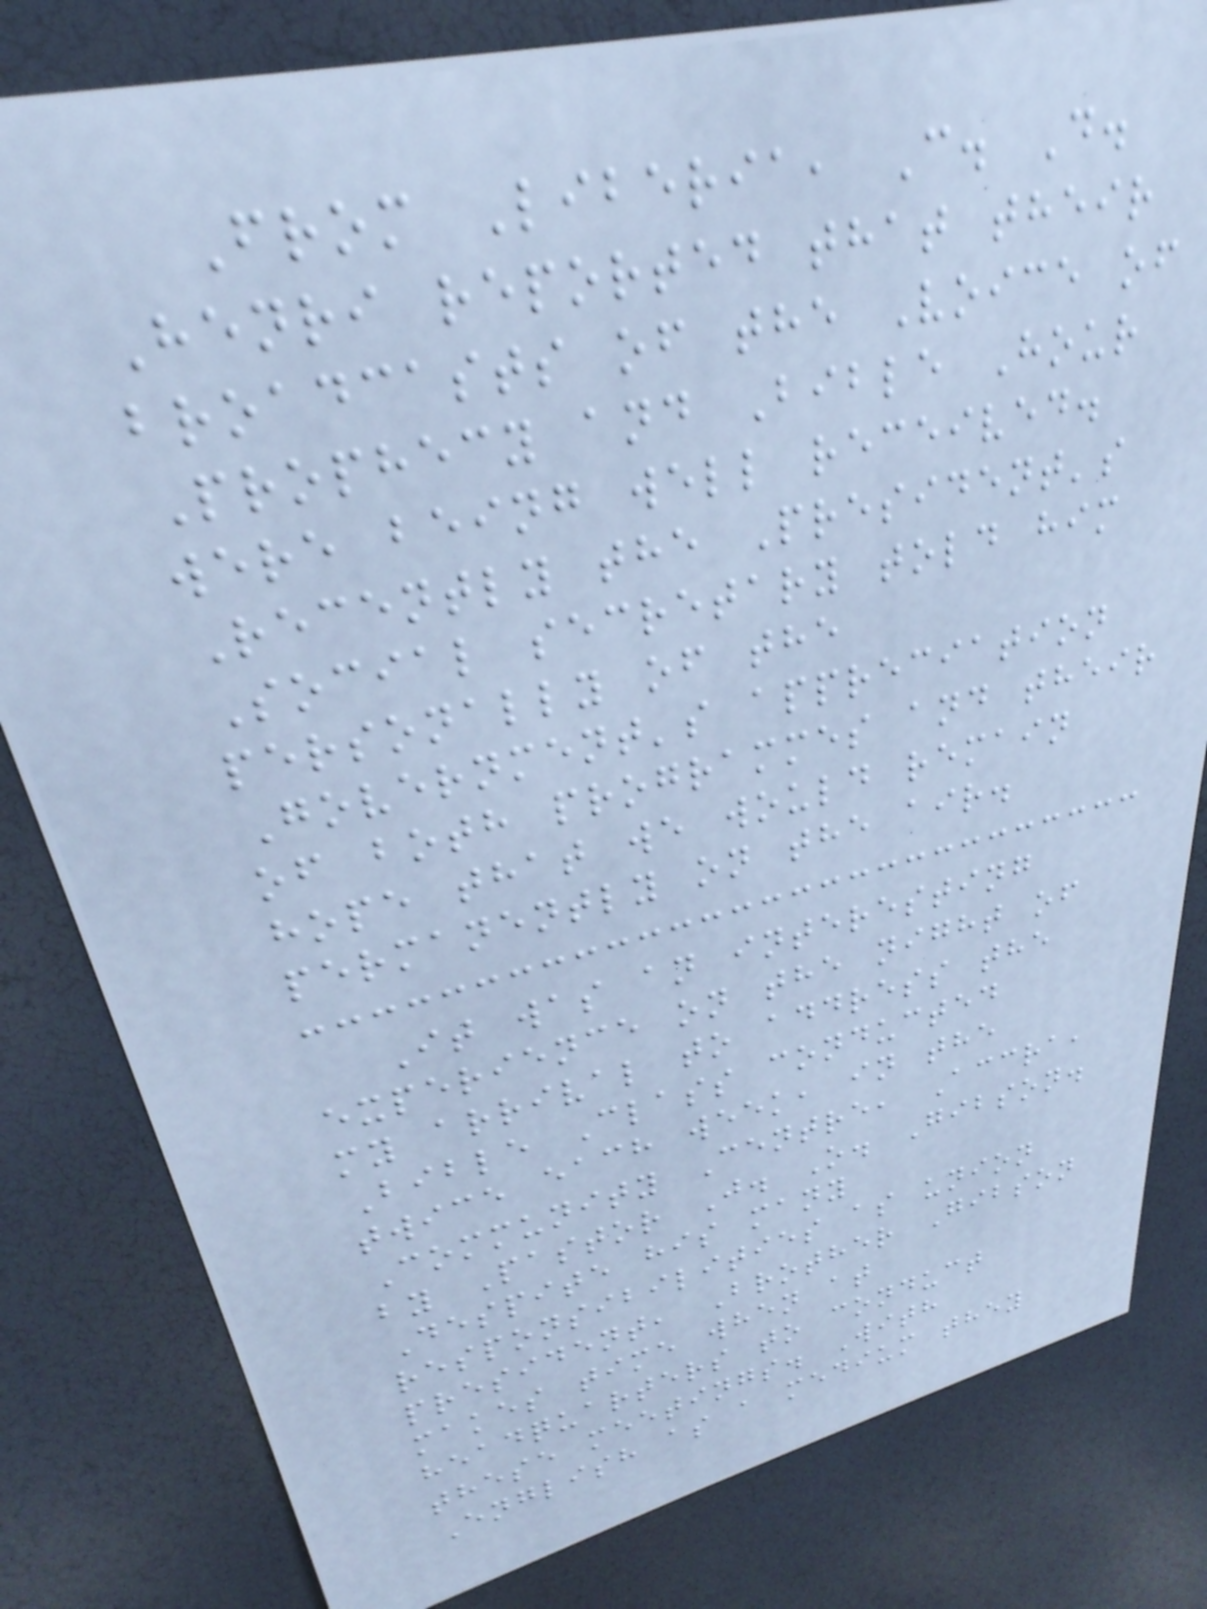From Liberia, C. D.
Henri reported that their
broadcasts of the Voice of
Prophecy and Bible Hour
were being well received.
Recently the President's
Social secretary told him
personally of the
Government's appreciation
of both programmes and their
hope that we would remain
permanently on the air.
It was an interesting
experience on the night of
my arrival to address the
Bible Class conducted
twice each week, in the
Community Centre, Accra,
by Pastor J. O. Gibson.
Despite his many
responsibilities as union
president, Brother Gibson
makes time when at
headquarters to conduct
these meetings. With
English as a medium they
